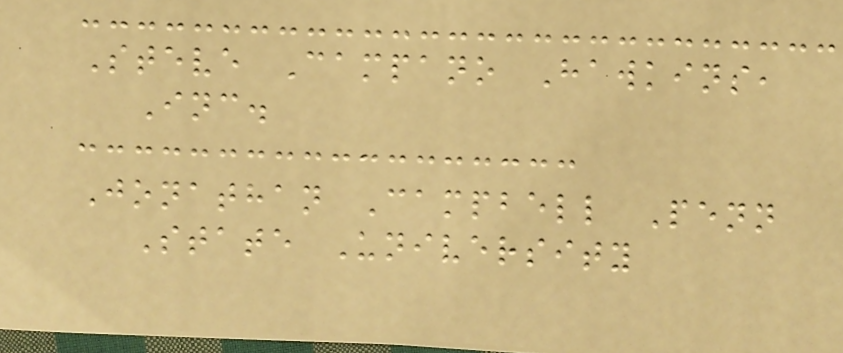Steve Campano Hawkins,
Inc.
Jonathan Campbell Penn
State University
